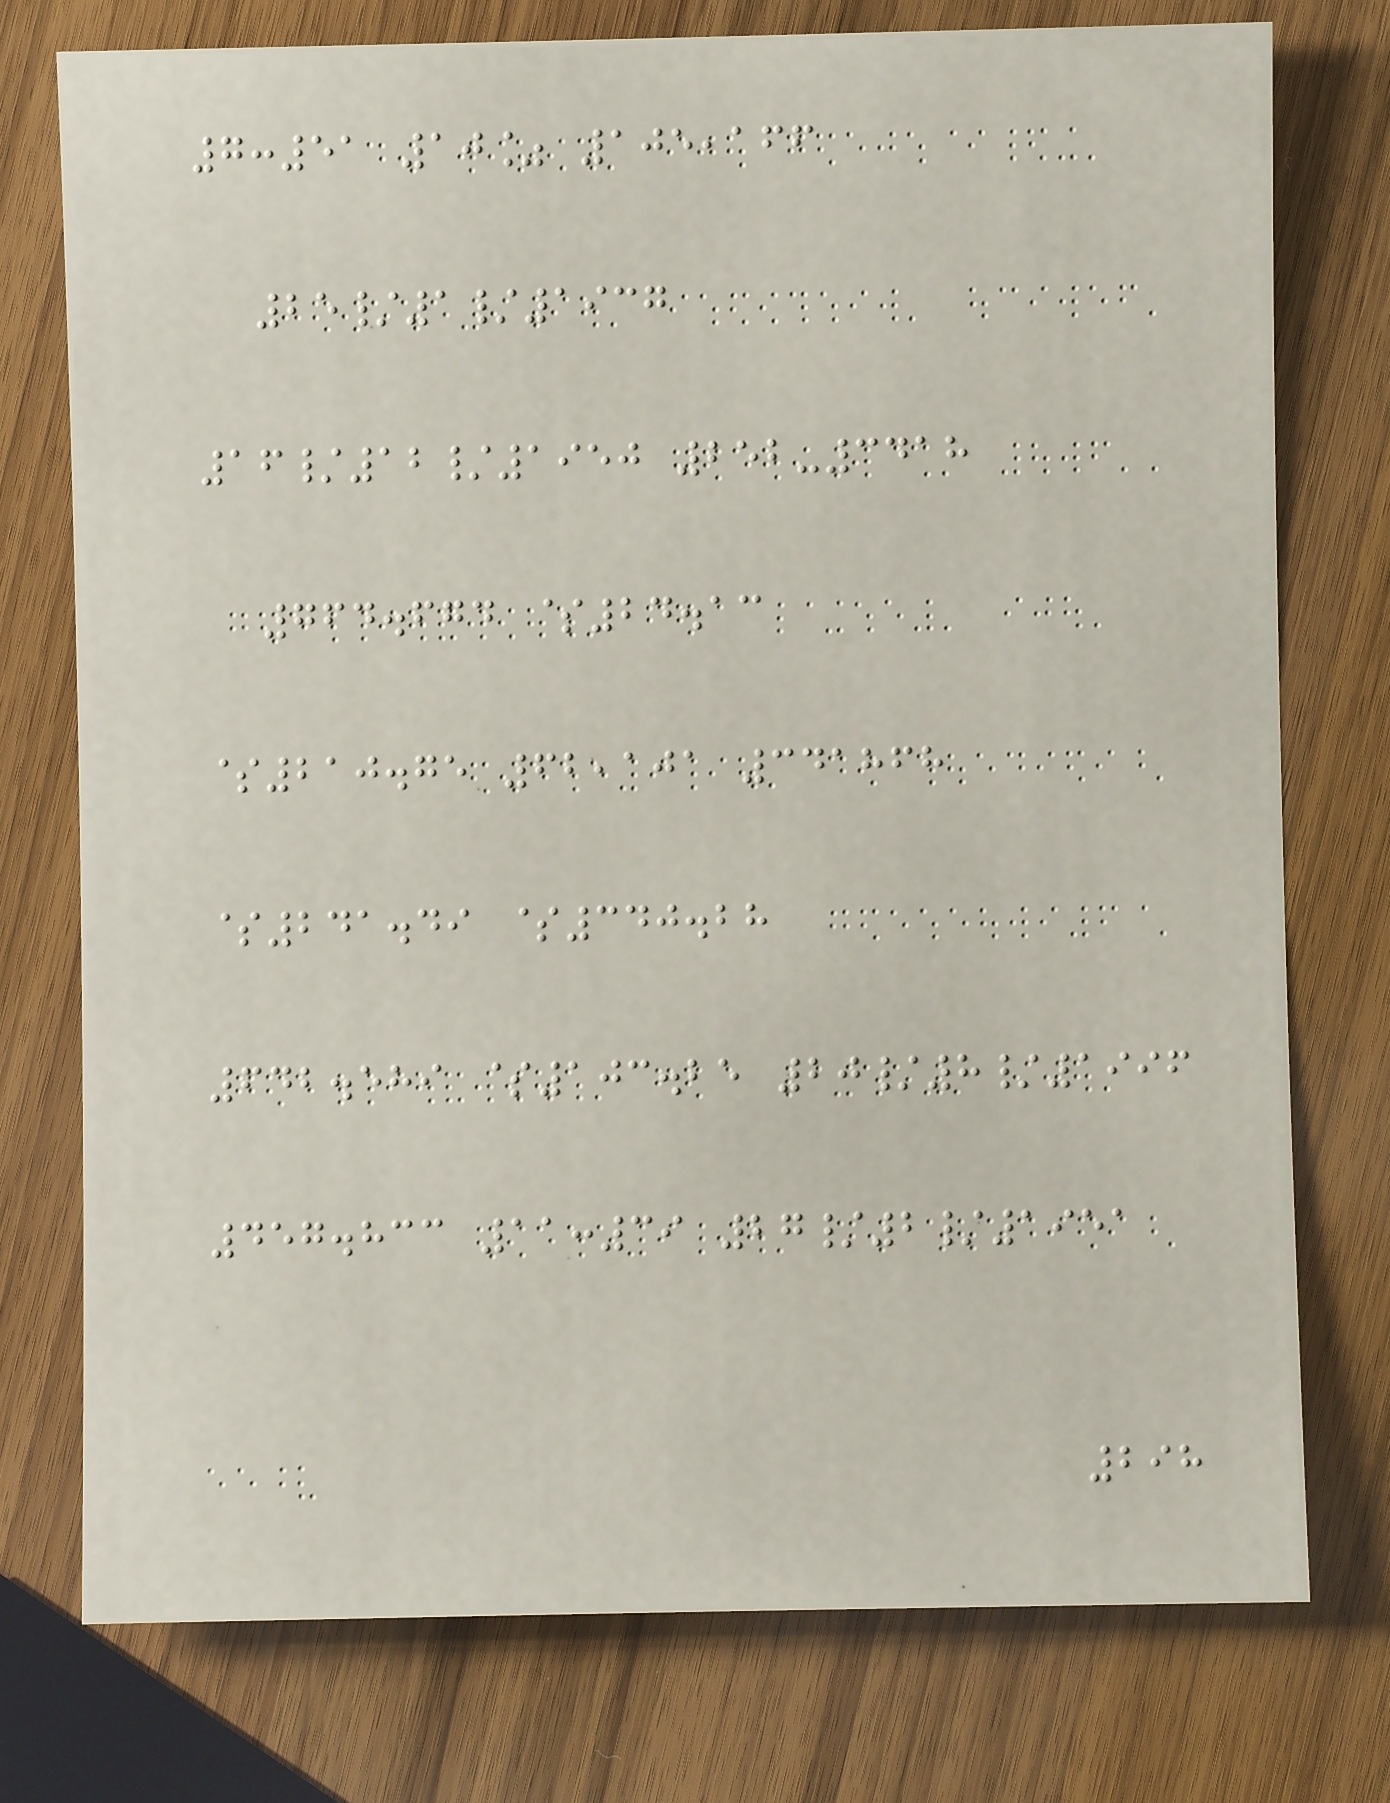7:51 10% 105,166
25/1/1937
16/12/1950 252-3418
764.674 $24.13
$210.75 62,101 341868
$241.49 $340.28
642.589 $103.25 20/8/1996
457.833 11:39 27/2/1951
298
